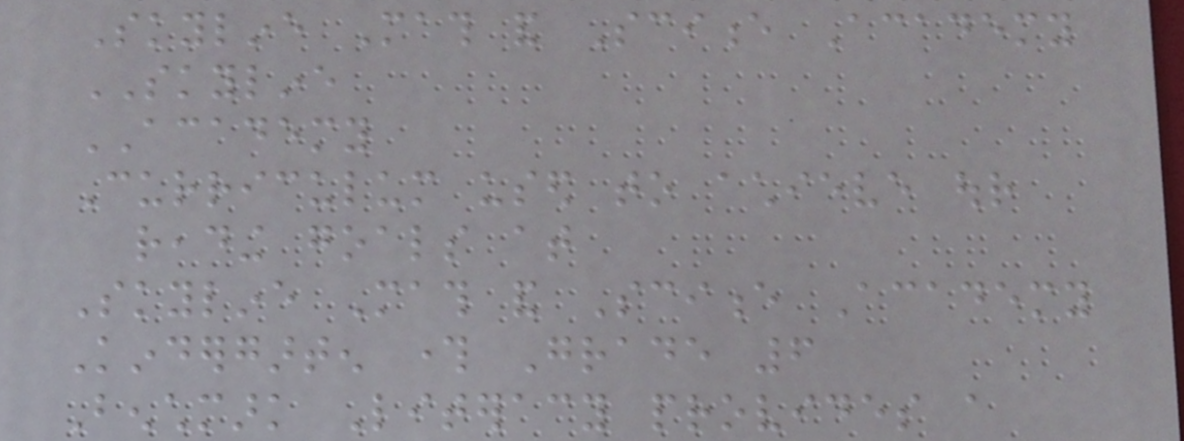Skyline Math and Science Academy
SKYLINE
ACADEMY
Curriculum used to achieve our
reading goals at
Skyline Math and Science Academy
Kindergarten through Grade 6
Benchmark Literacy provides a
